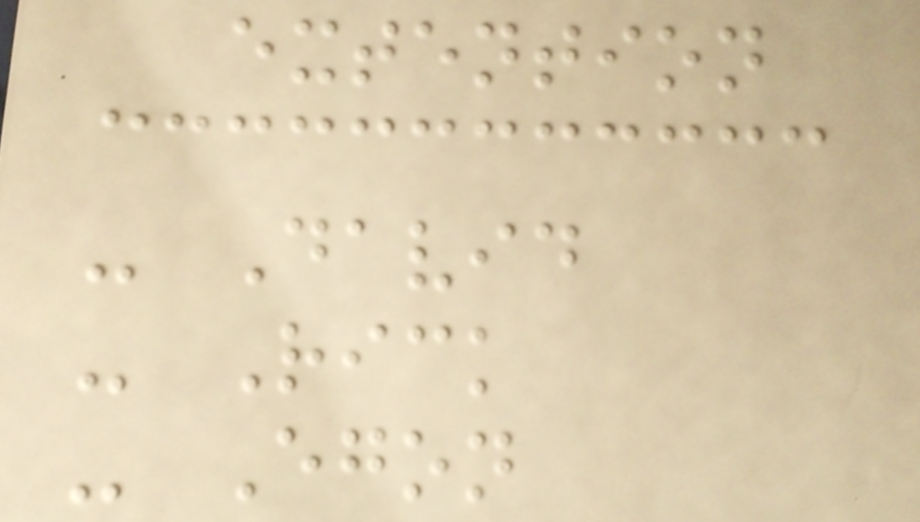extention
- David
- Rick
- Egon
